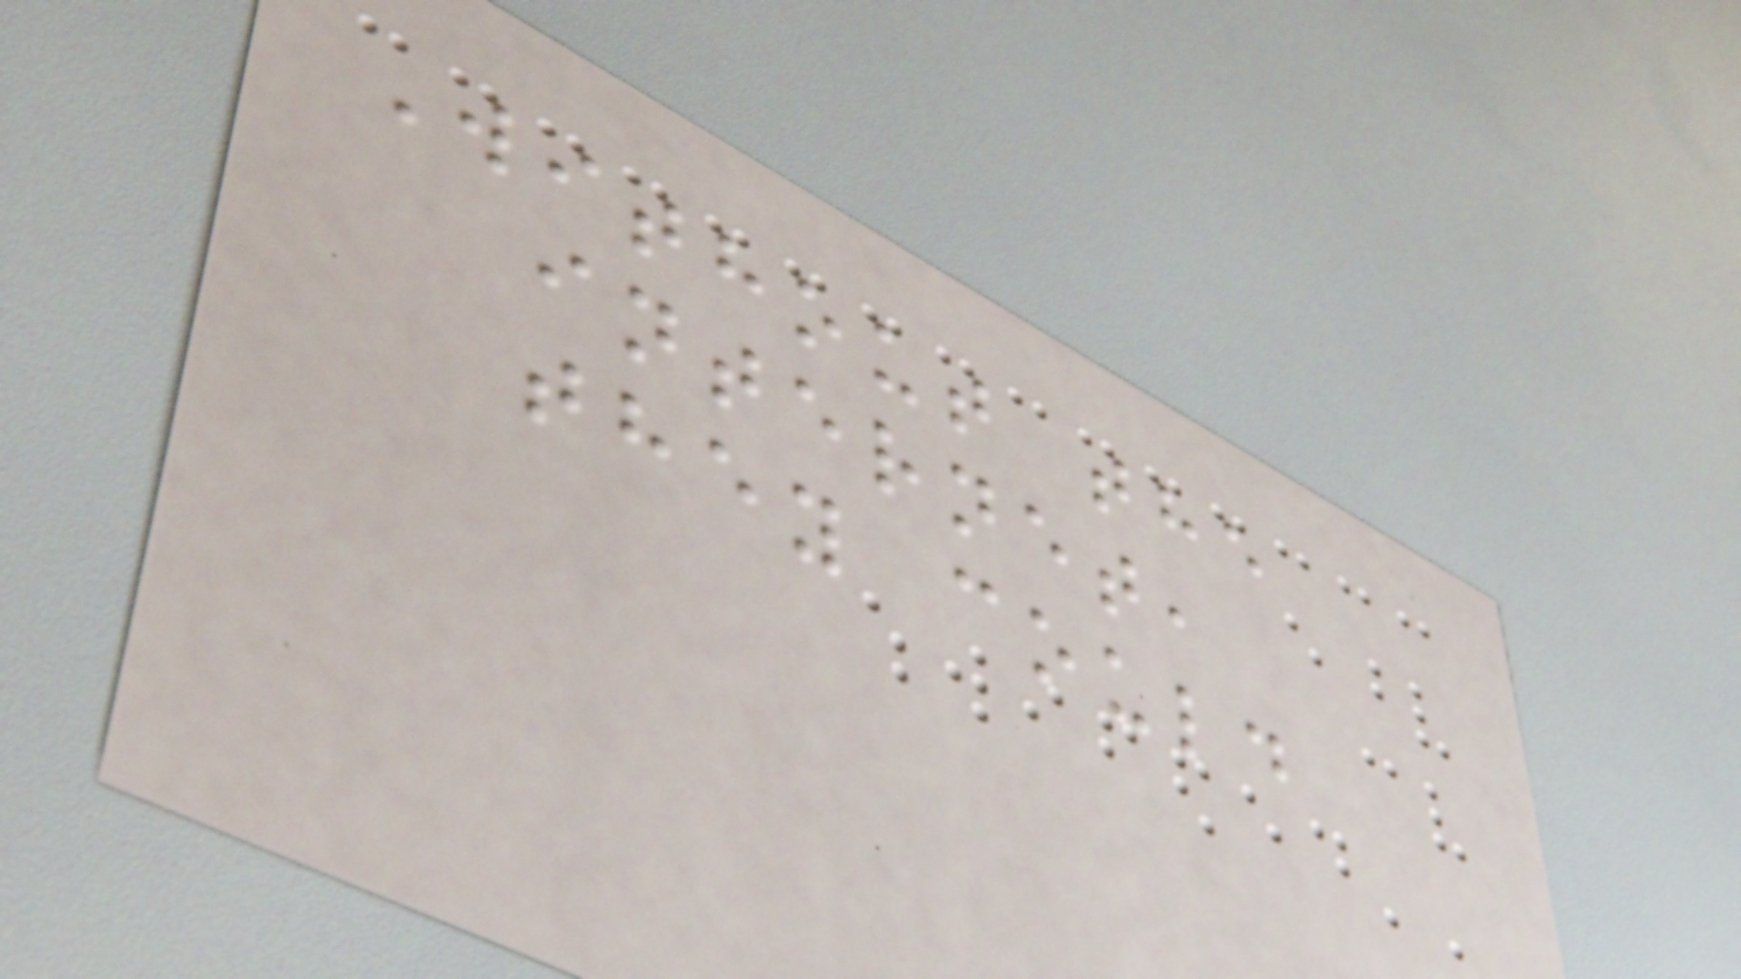Without the
internet,
they could
